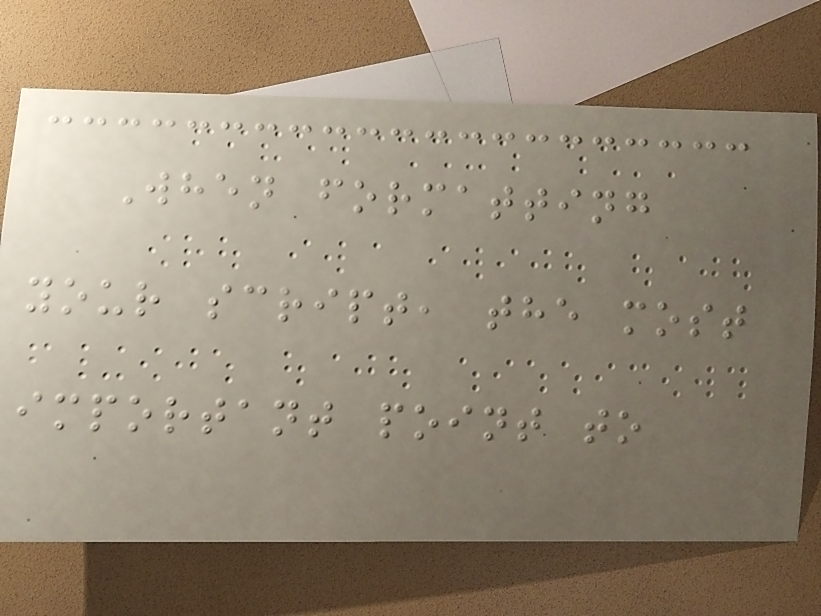When formatting
your script, the most
important point to
